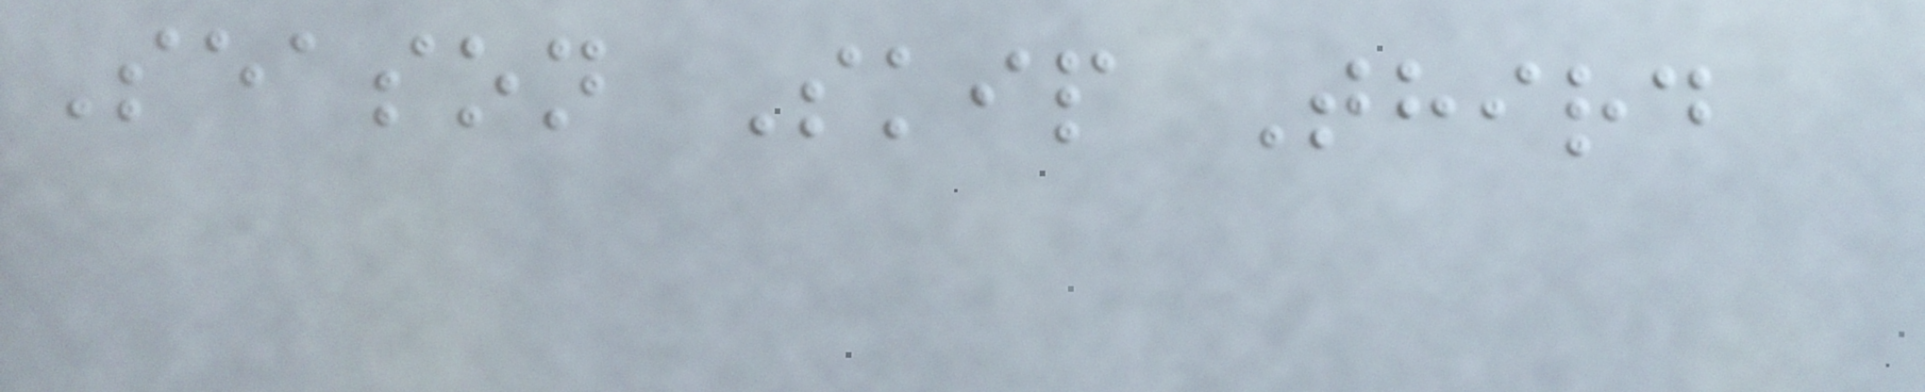Season Skip Third
